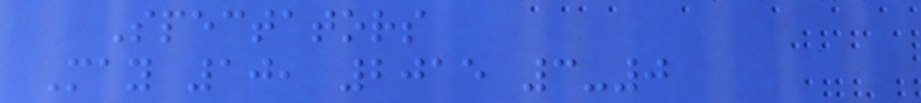Spectators
May 10, 2015 3-0
